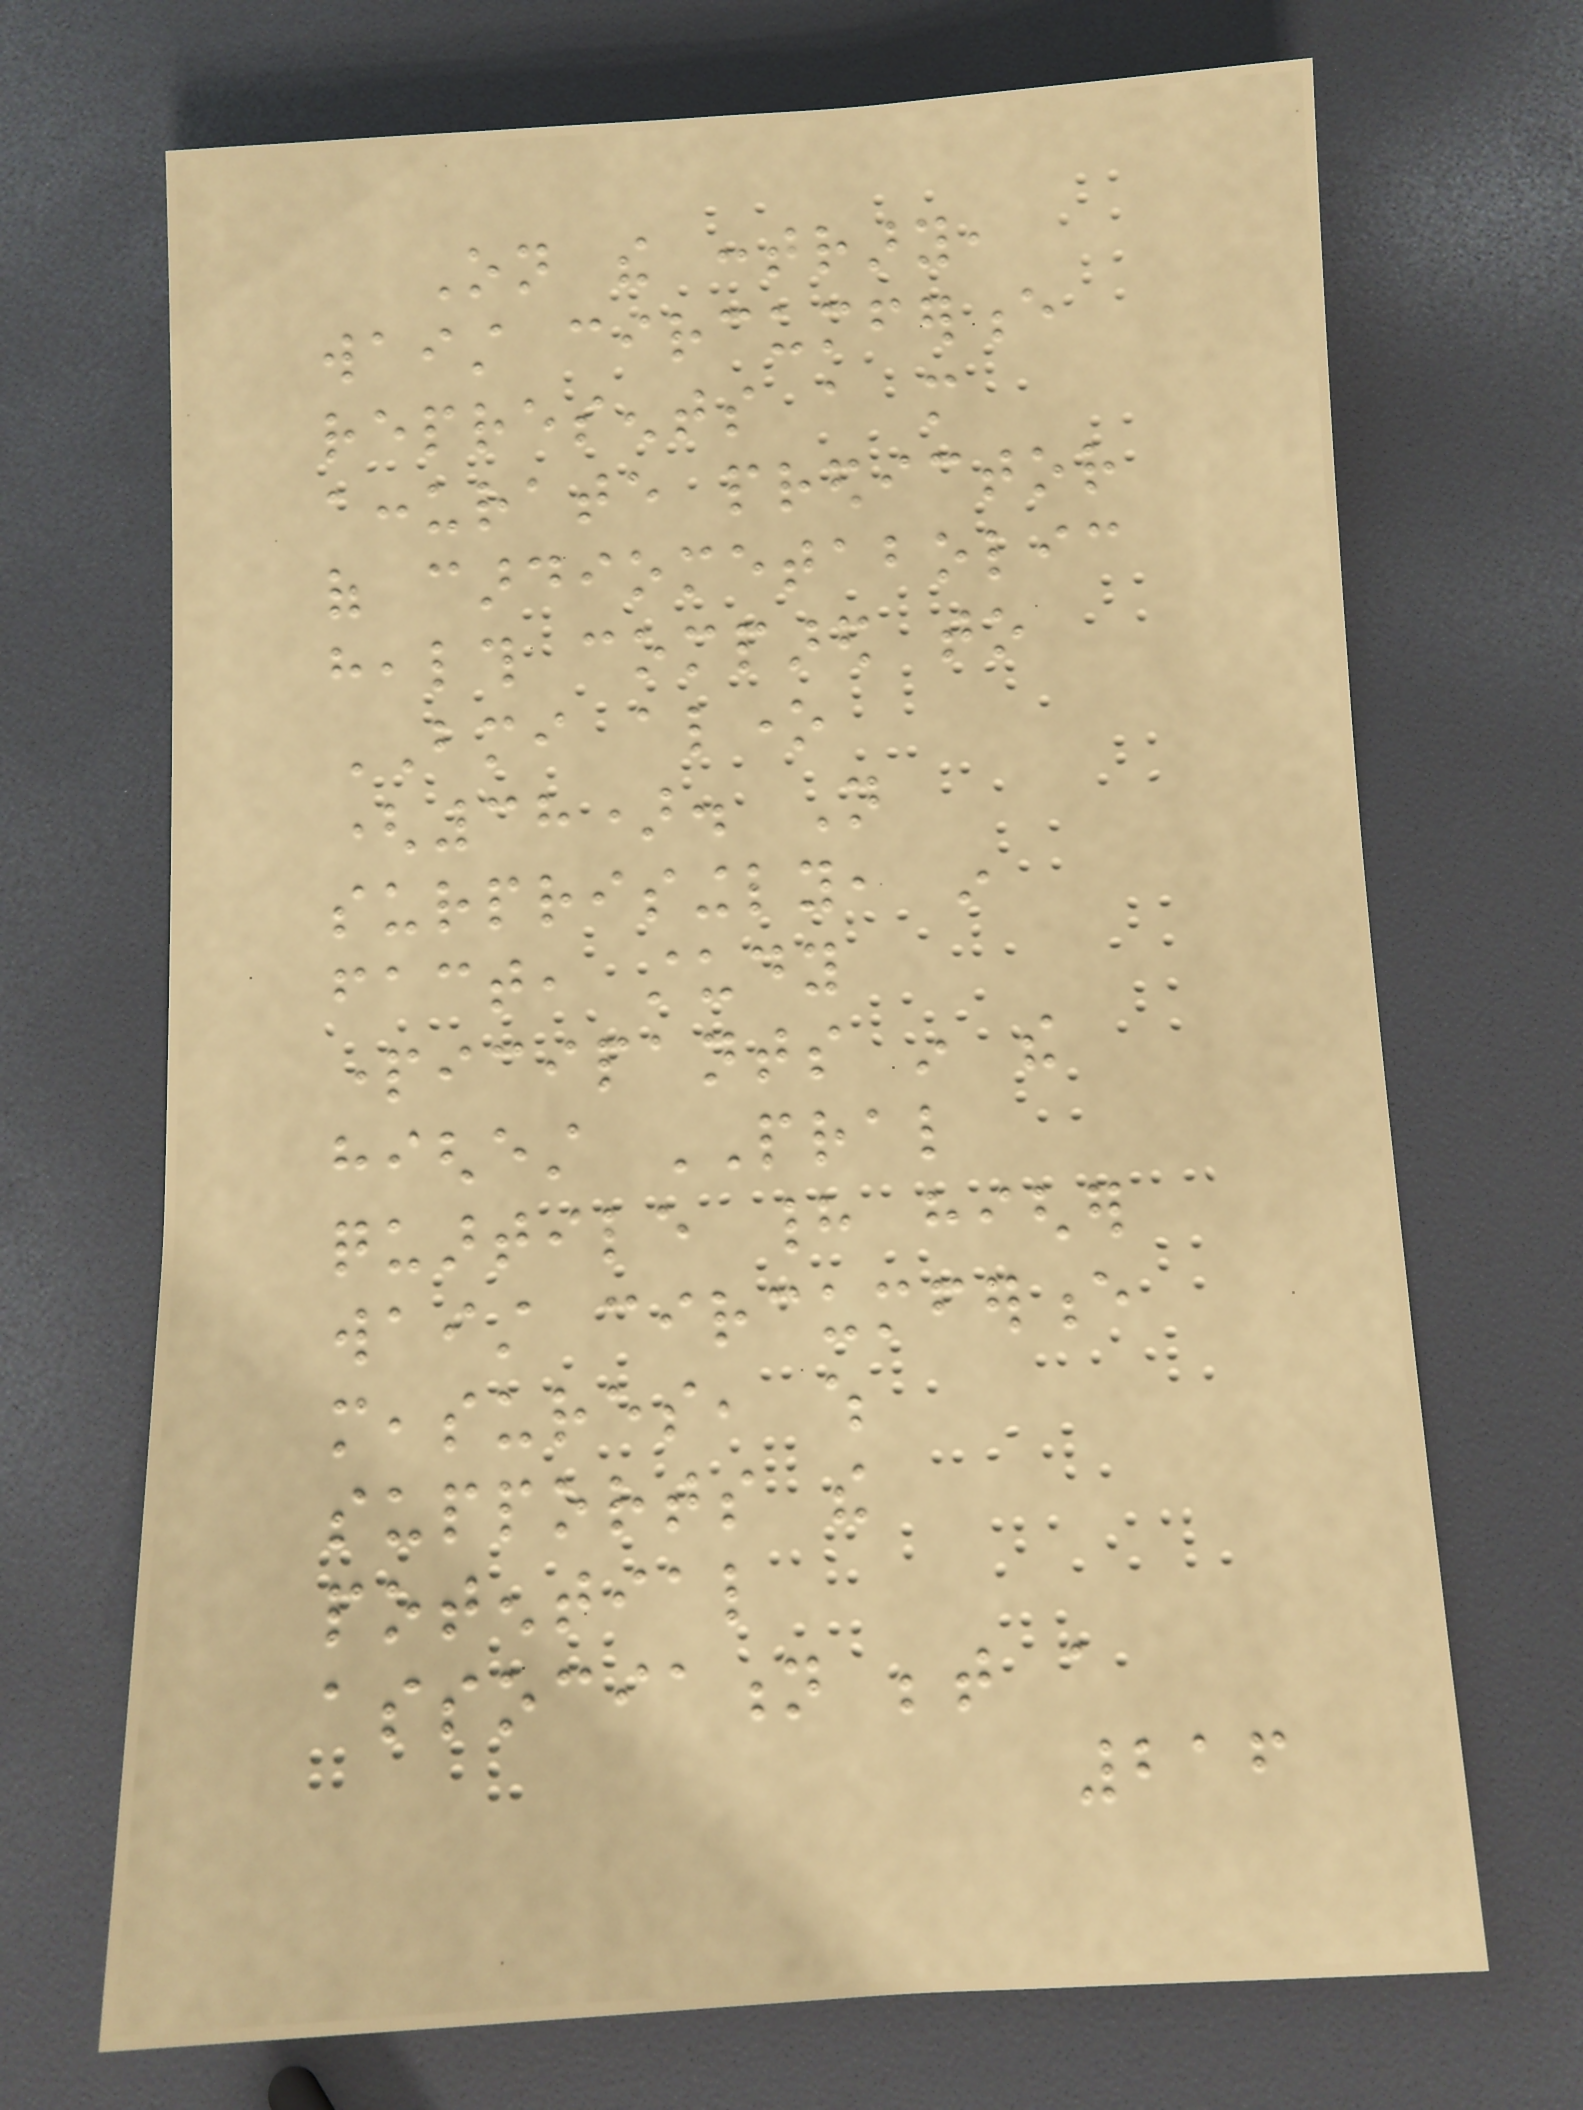On the contrary,
waist circumference
represents a more
accurate predictor
of cardiometabolic
health compared to
BMI alone
(38). Not
surprisingly, in
fact, study
participants in the
highest PRAL
quartile had higher
waist circumference
measures, which
supports the
potential
association between a
216
